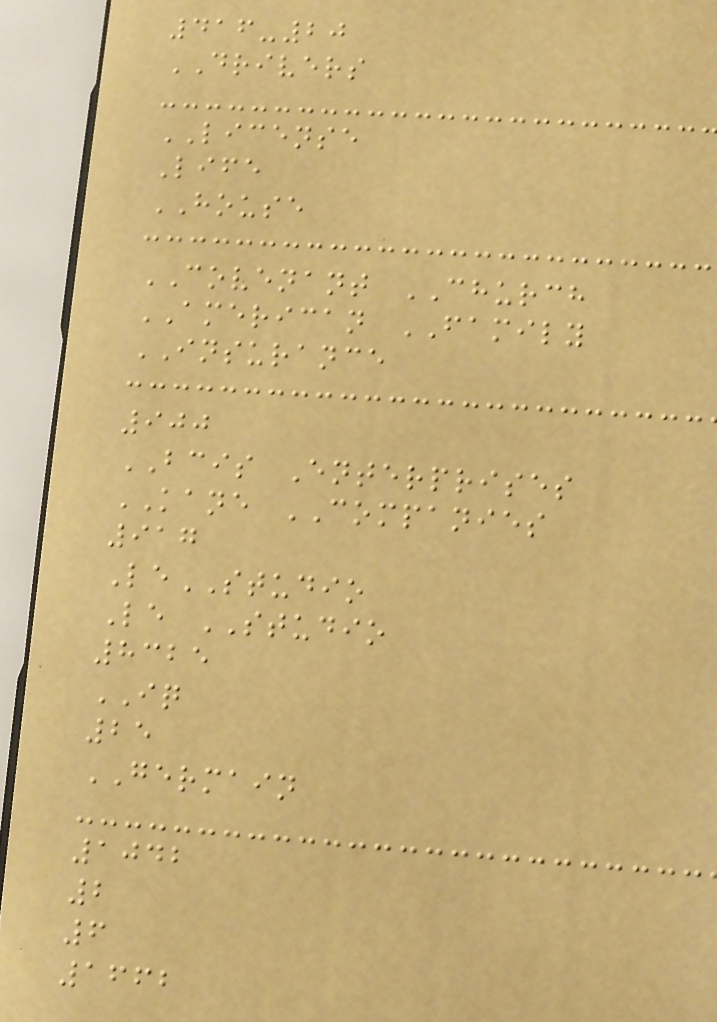416-20
DRIVERS
LICENSE
Life
HOUSE
COVENANT CHURCH
AMERICAN FAMILY
INSURANCE
900
BCIS Enterprises
KANE COMPANIES
917
LeSTUDIO
Le STUDIO
8325
IQ
25
GERMAIN
1042
2
6
1662
